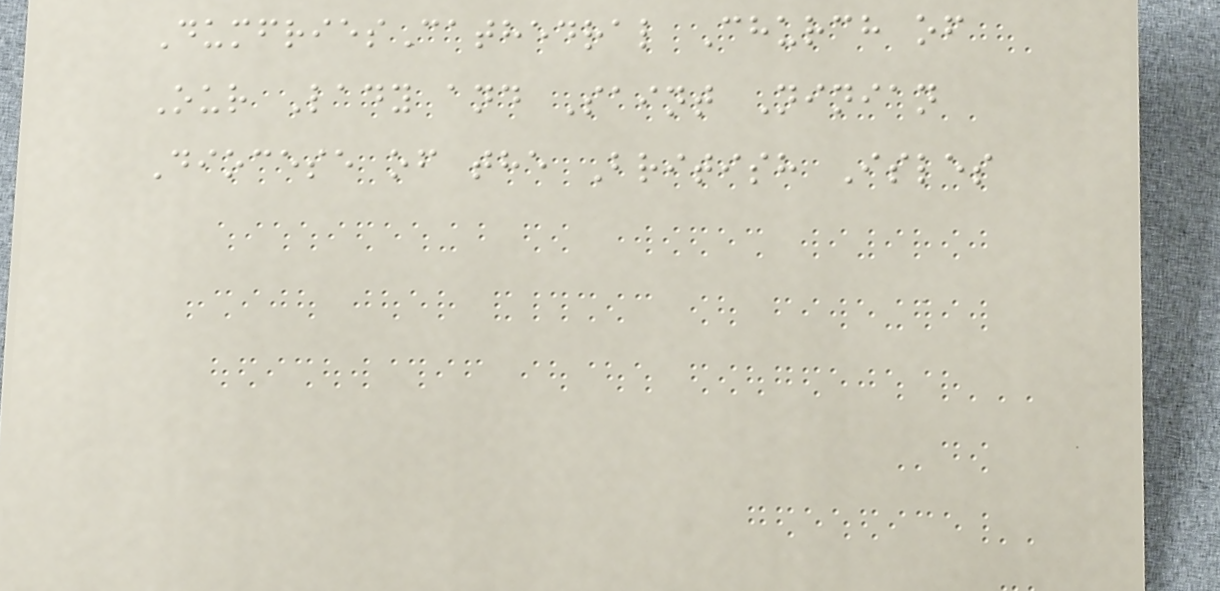DumfriesCathedral Church of
Our Lady and Saint Ninian
Diocese of the British Isles
